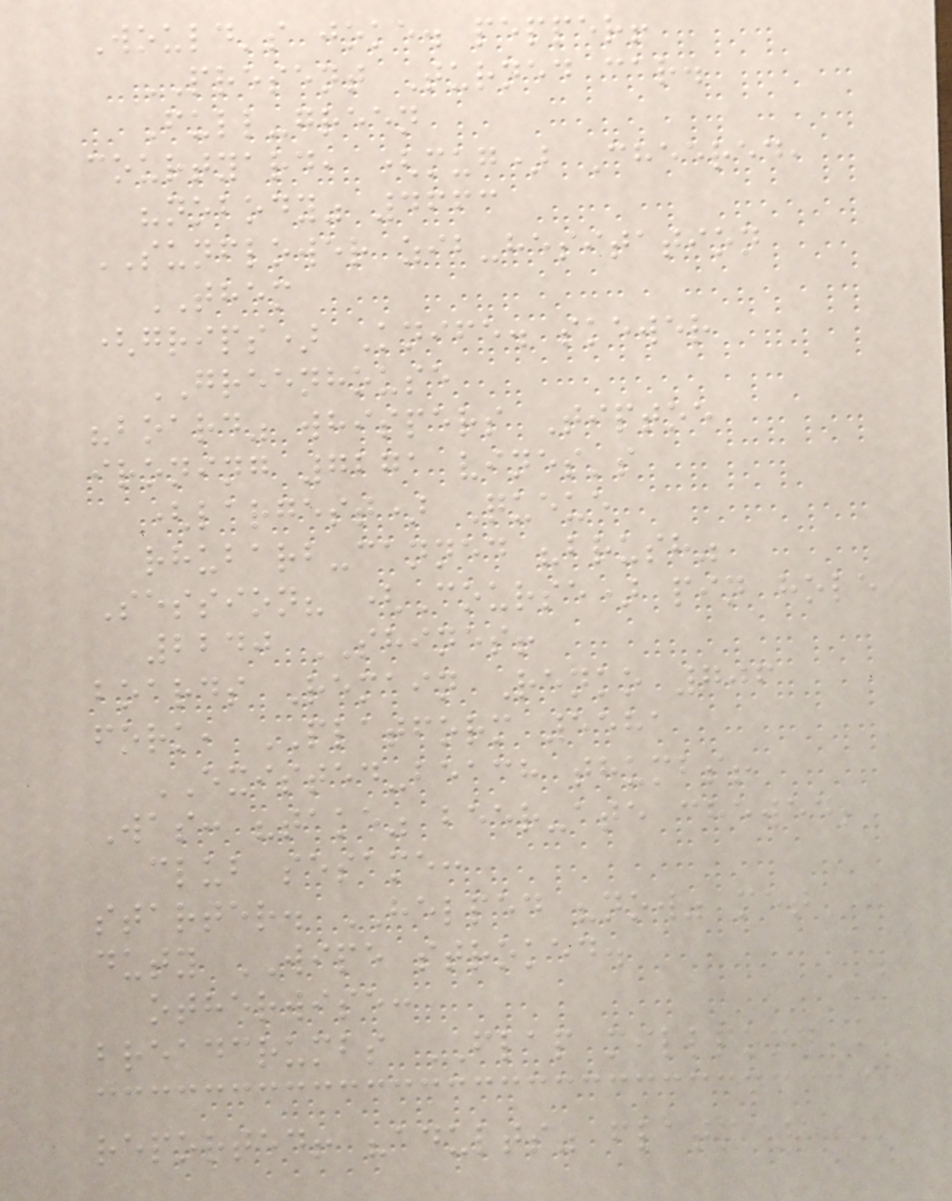Would's joke. pepper!
PRESENT Turned car.
Full-green
courtyard, (mug) Cheered,
"nobody" 4663
SUNFLOWER zib-hesitation
THEM
(grips) Knife. skewer
GREENHOUSE
"board" whispers Tiptoe
ironing 7271 vines's
(largest) Queue
rhubarb-canned "brush"
Session? (Course) pin hole
2240 SHINES!
boards Remain Renko 706
fork, PLATFORM 5581
EXISTED-beach thumbs!
Was: "take" beer-ate chewed;
club sesame:
starter. HELPED "now" met
duty WIPE stroked.
otherwise:
breadcrumbs FLAP millpond
reported! "adults" flatmate
